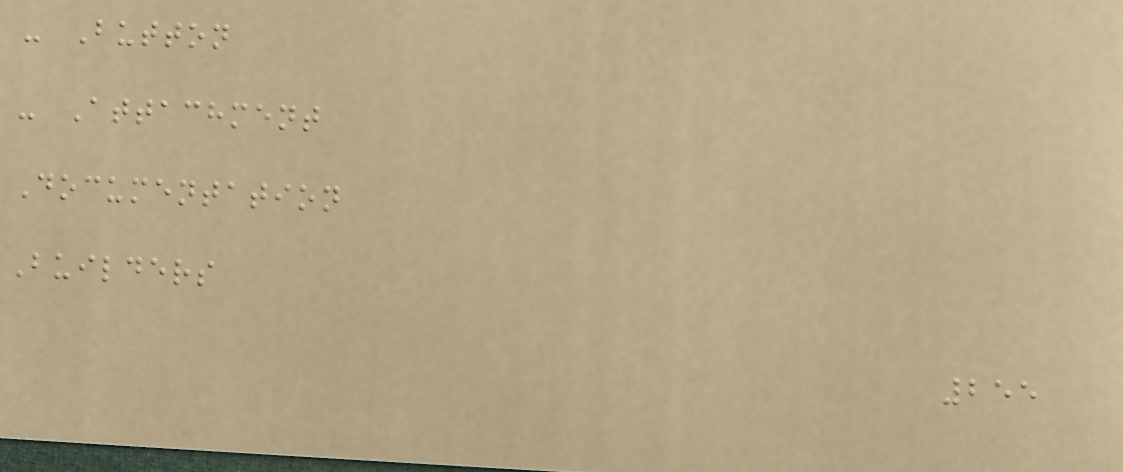- Button
- Attachment
Documentation
Builders
255
